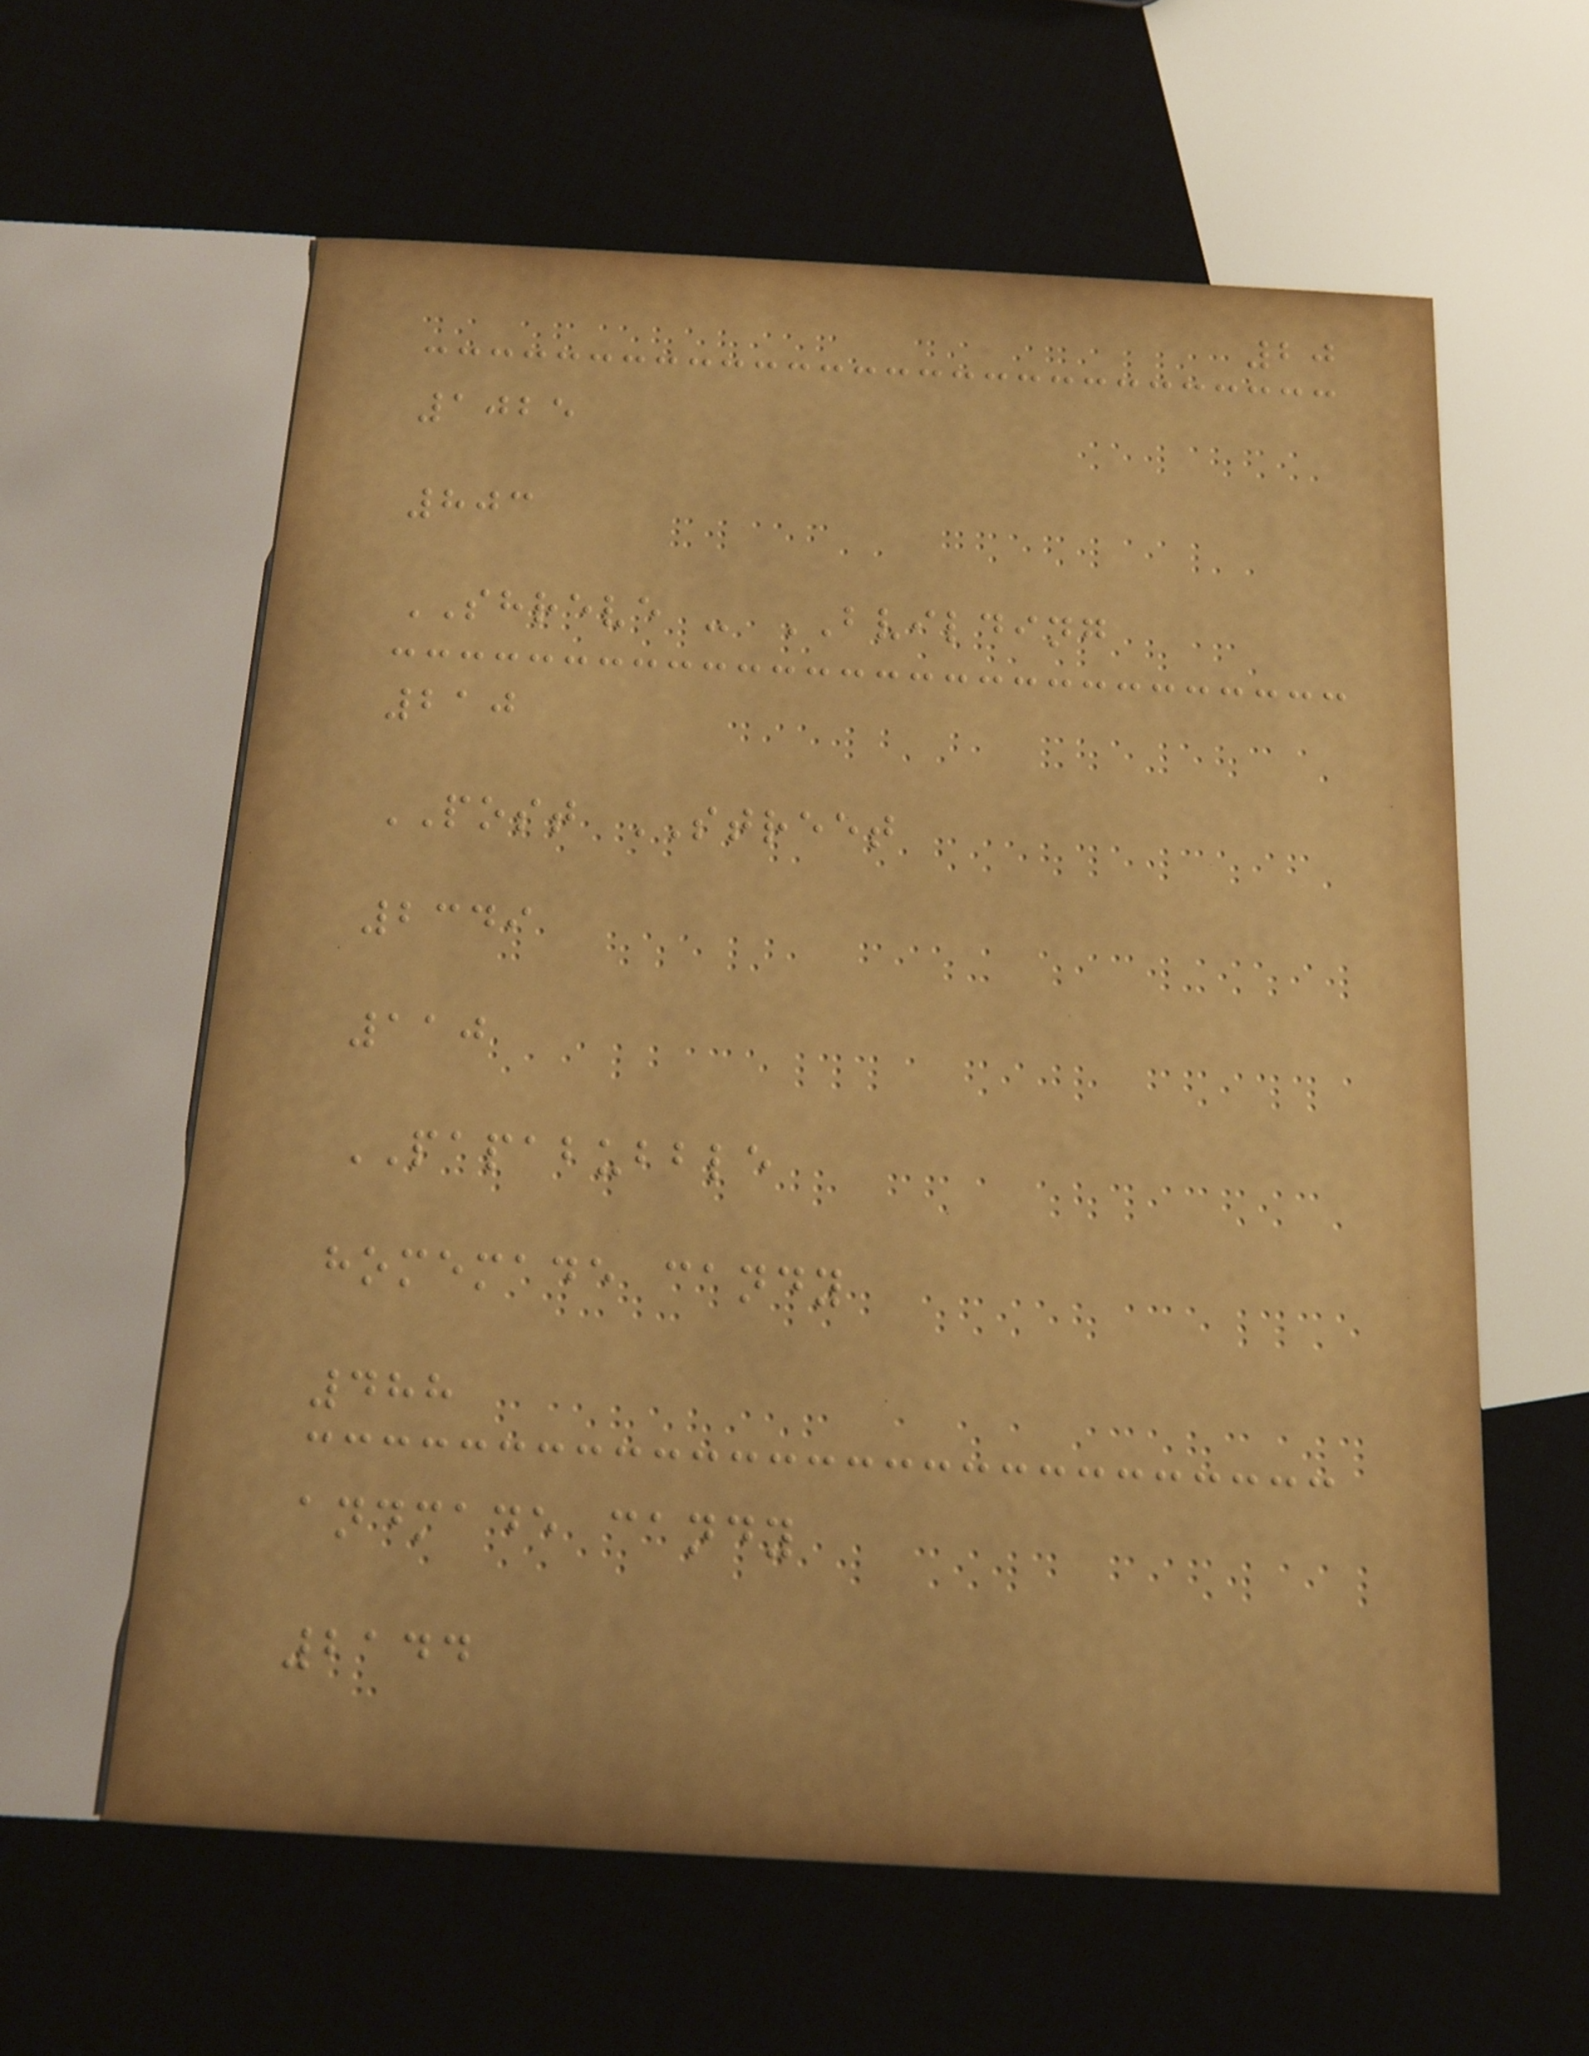20
1025
803
SHREVE - BVILDING
210
POST STREET
2349
110
PAPABUBBLE
homemade candy
488
andmade candy
2144
